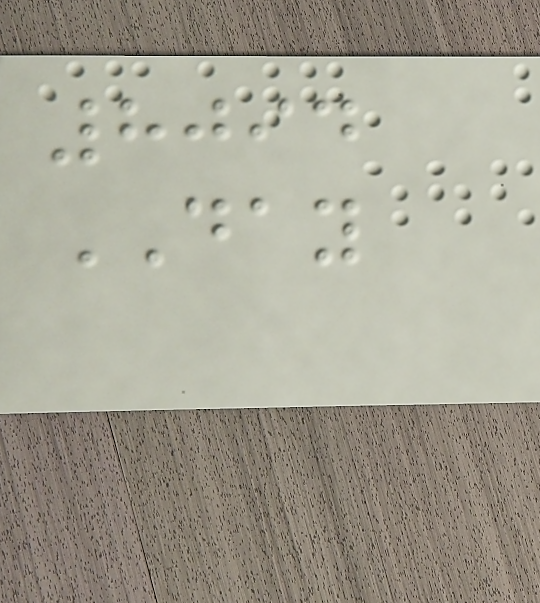8094
DAY
